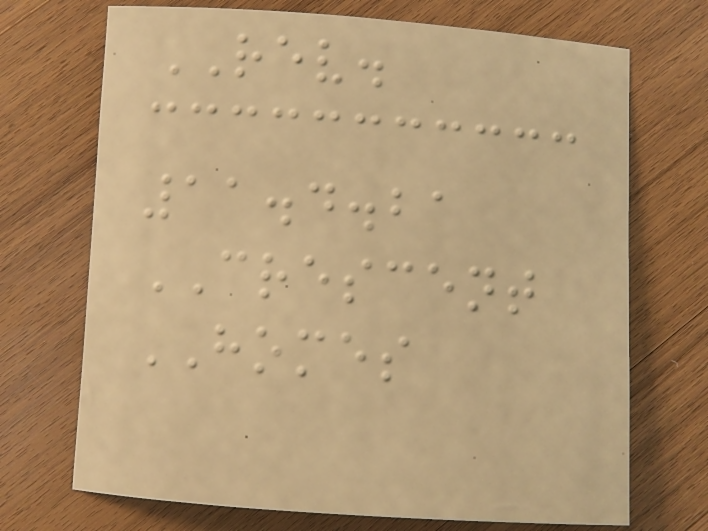REV.
11.4.21
CRESCENT
HOMES
